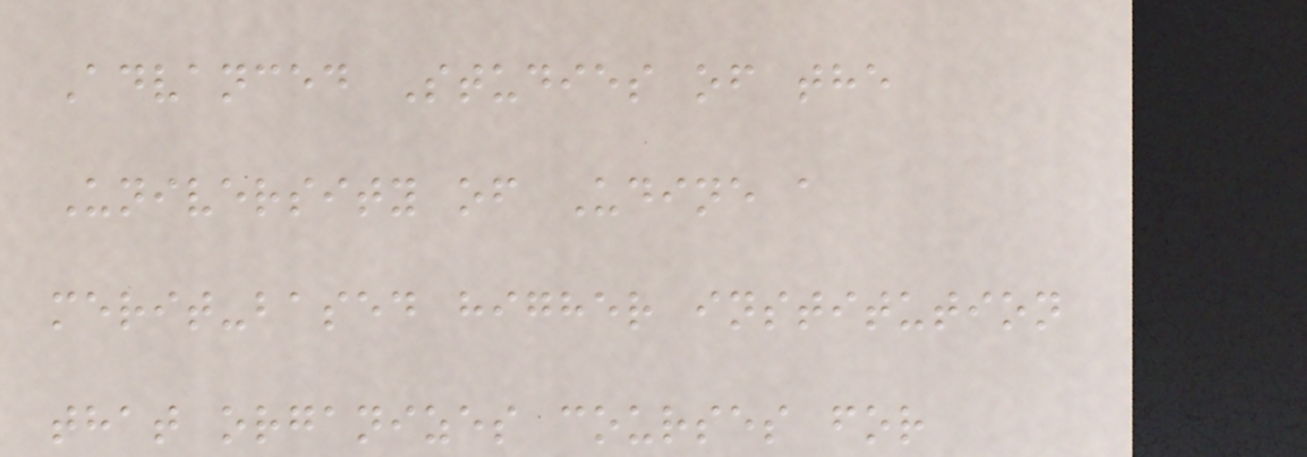Advanced Studies of the
University of Udine a
merit-based higher institution
that organizes courses for
